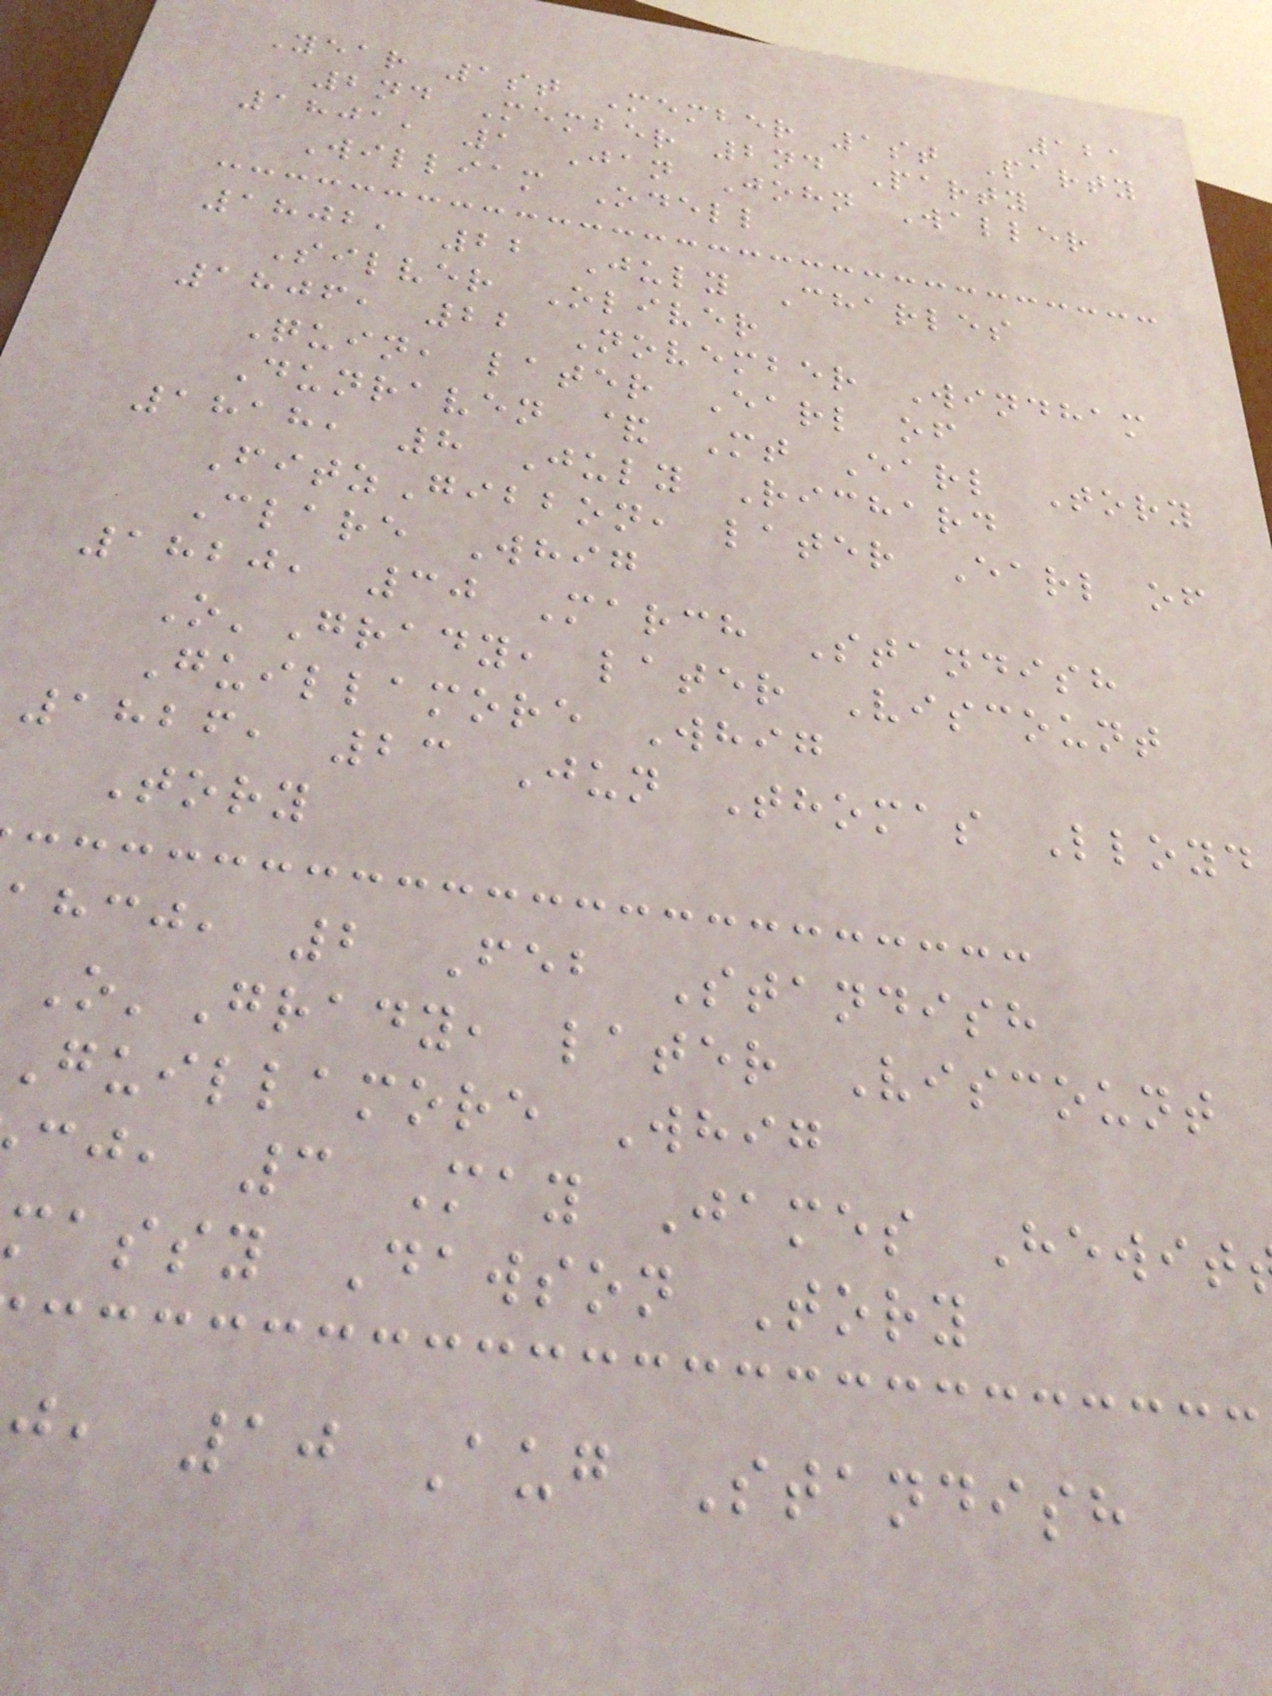121
Year 1st Member 1st Party
2nd Member 2nd Party
1801, 1 Jan John Waller
William Odell
1802, 22 July Charles
Silver Oliver
1806, 22 November Windham
Quin, later Earl of
Dunraven & Mt Earl Tory
1818, 8 July Richard
FitzGibbon, later Earl of
Clare Whig
1820, 30 March Standish
O'Grady, later Viscount
Guillamore Whig
1826, 23 Jun Thomas Lloyd
Tory
hcj, 2 Feb Standish
O'Grady, later Viscount
Guillamore Whig
cj, 3 May James Hewit
massy Dawson Tory
j, 10 Aug Standish
